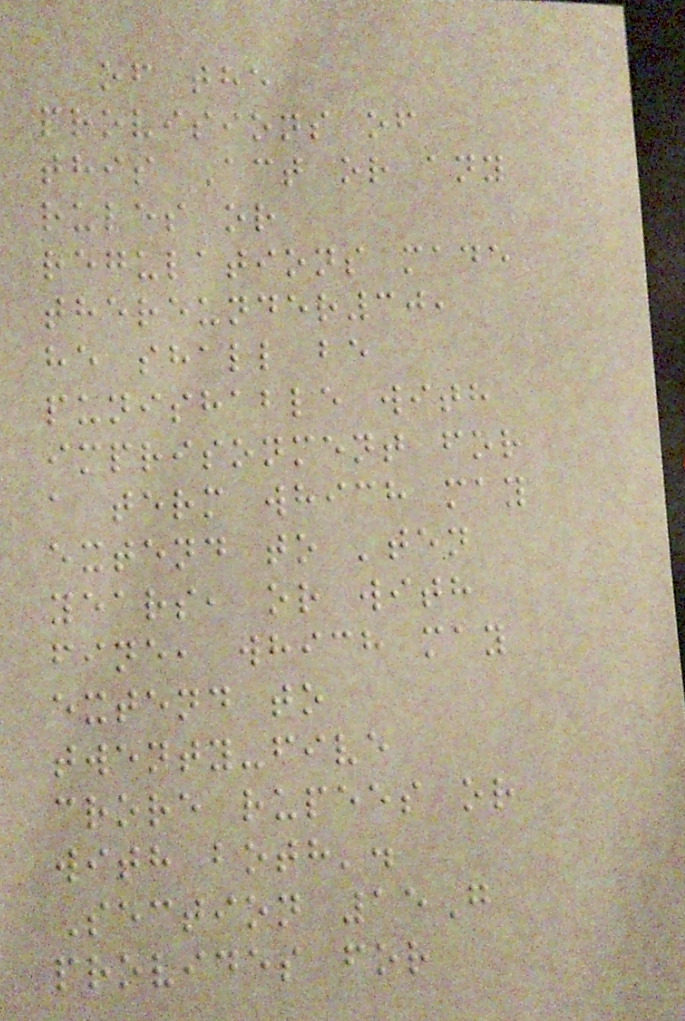of the
provisions of
this Act or any
rules or
regulations made
thereunder30,
he shall be
punishable with
imprisonment for
a term which may
extend to 'ten
years, or with
fine, which may
extend to
twenty-five
crore rupees or
with both'.
Section 15G
provides for
